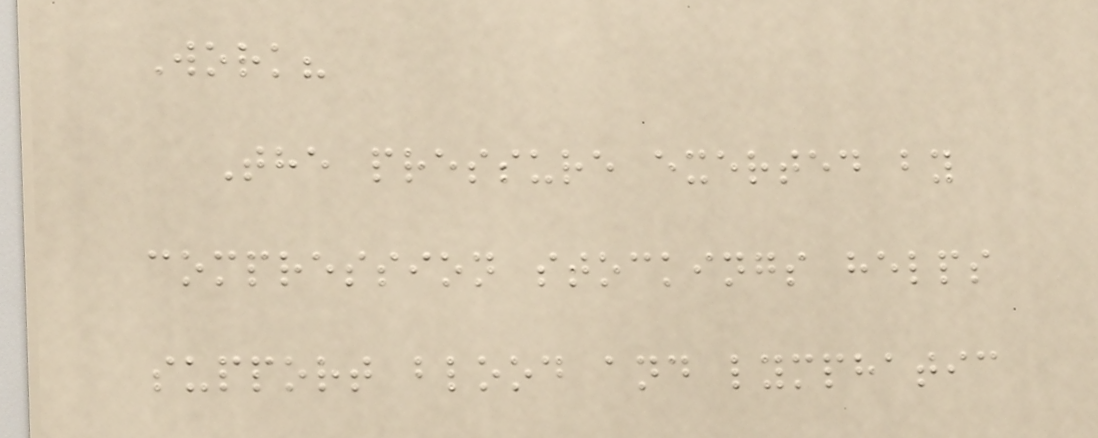Work?
The pressure exerted by
compression stockings helps
support blood and lymphatic
